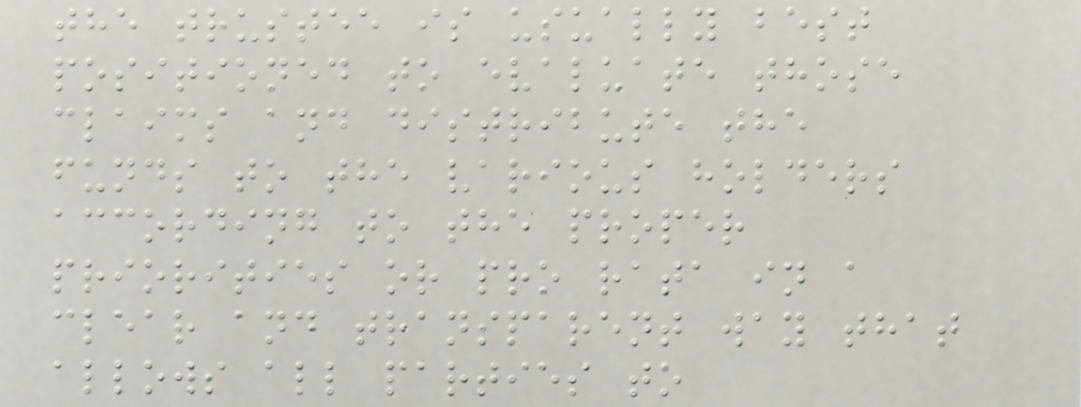the trustee is usually best
positioned to evaluate those
claims and distribute the
funds to the various holders
according to the proper
priorities or pro rata in a
clear and transparent way that
allows all parties to
